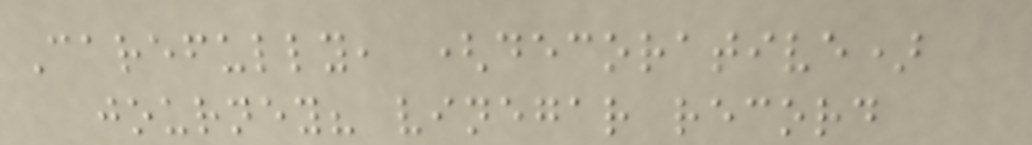Carefully, (decorative)
journey? vinegar record
